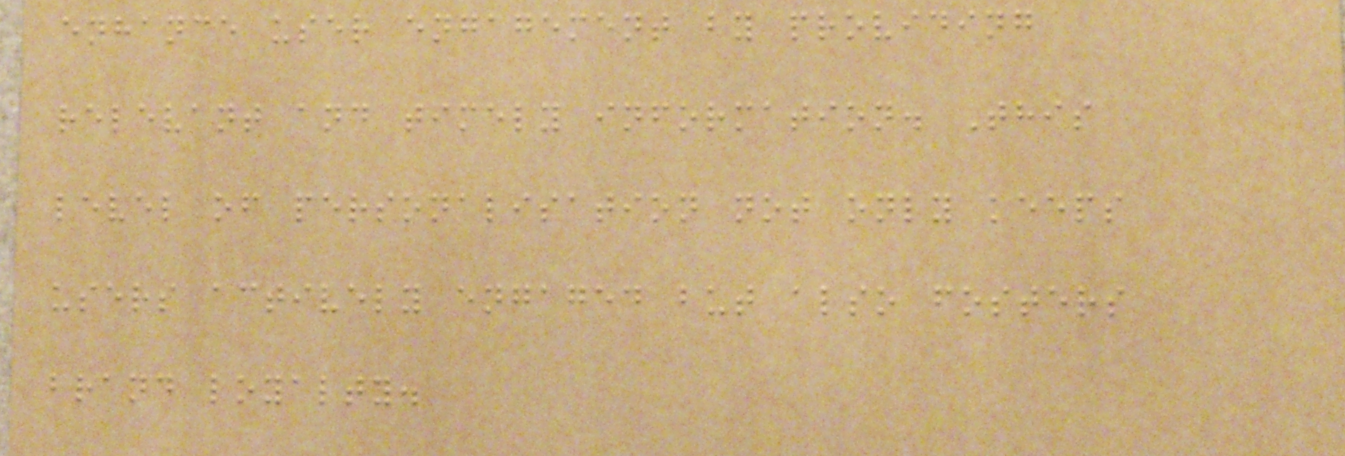enhance user engagement by providing
relevant and timely information. This
level of personalisation not only keeps
users actively engaged but also fosters
brand loyalty.
